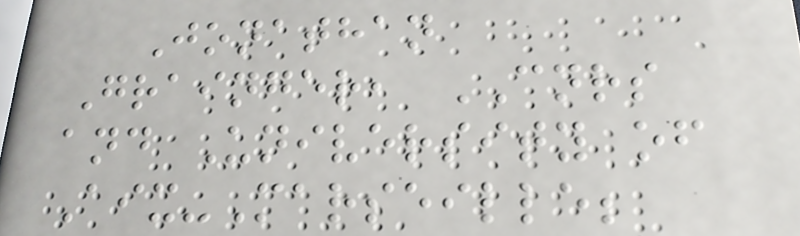Jonathan
Grainger, CNRS
and University of
Aix-Marseille;
